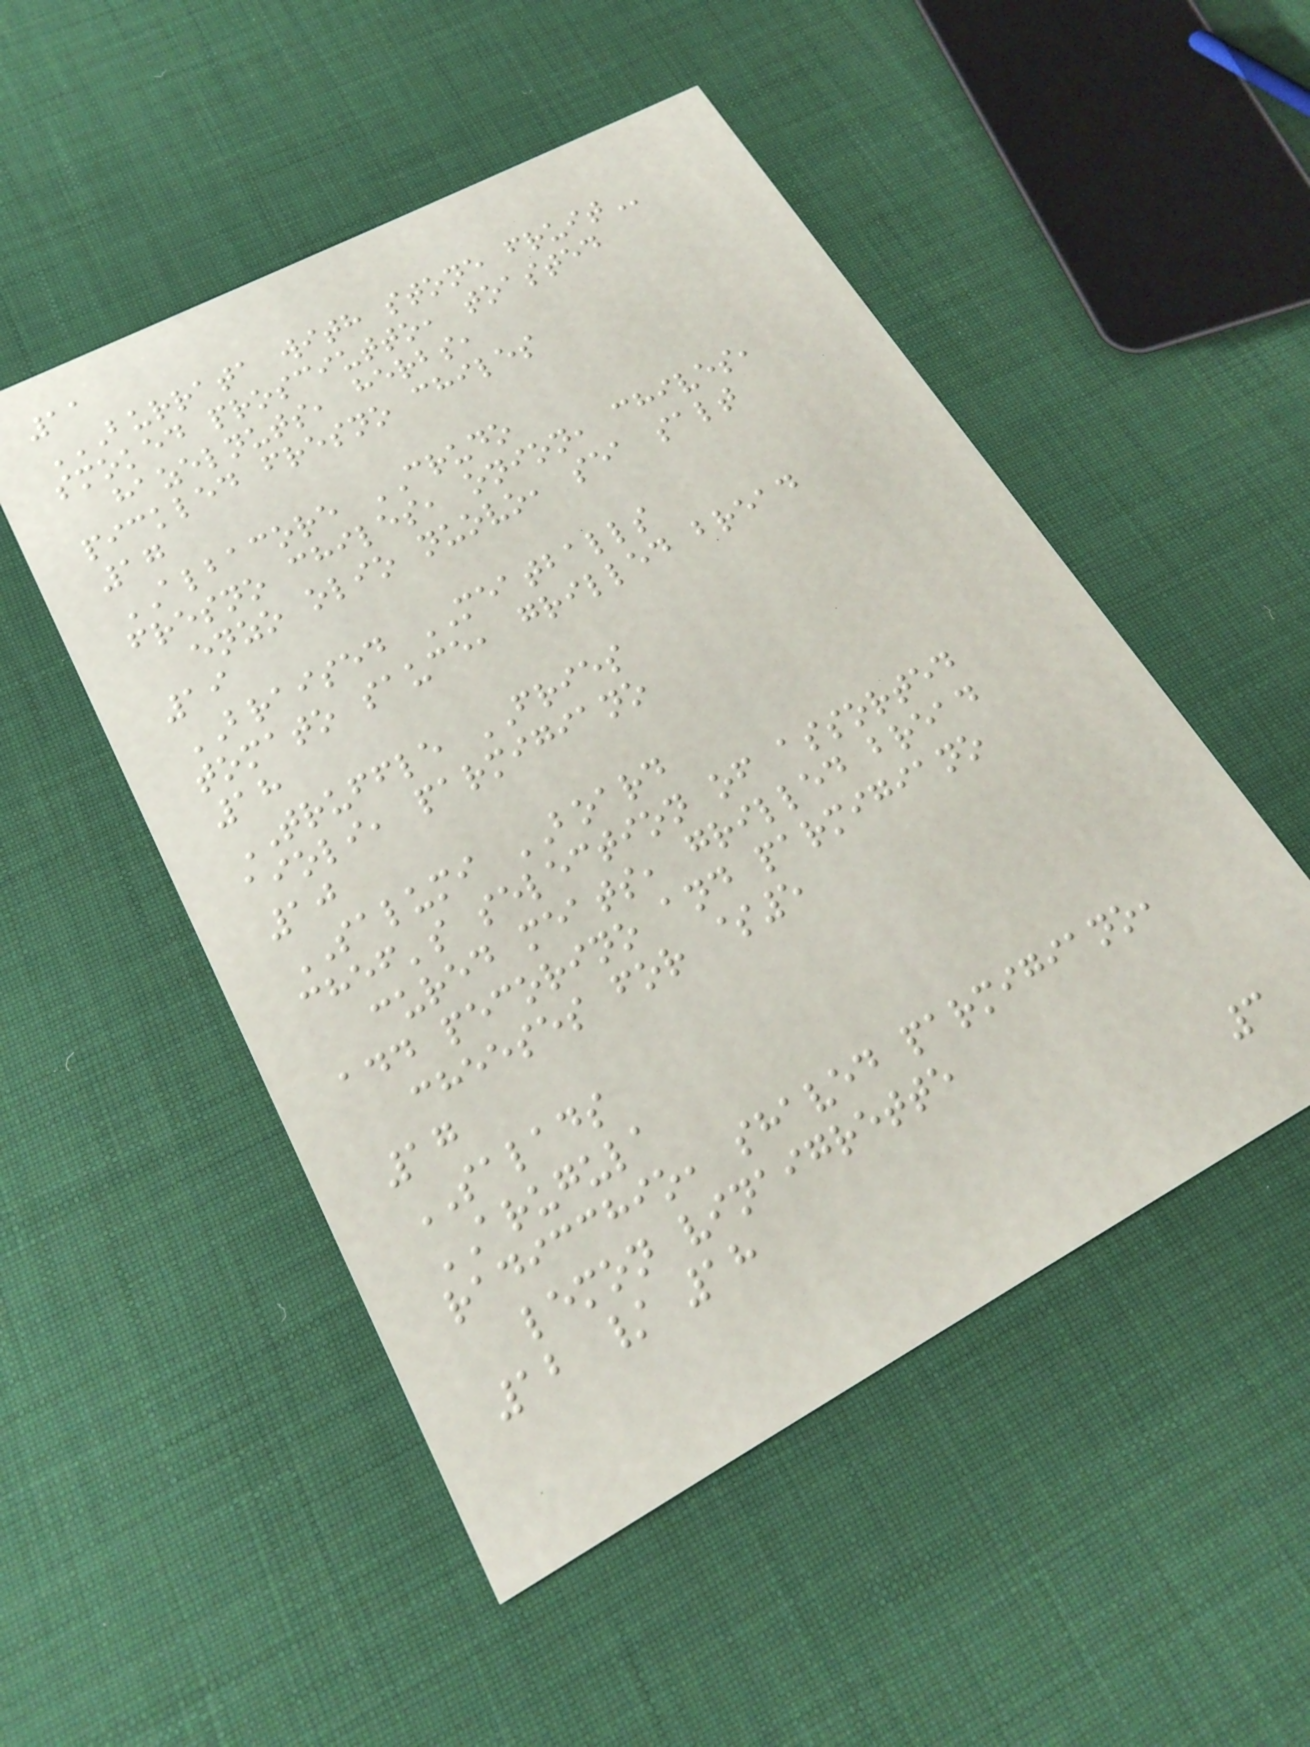11
BURRATA WITH STONE FRUIT
smoked prosciutto, toasted
hazelnuts, herbs,
pickled fresno chiles
17
ALBACORE CRUDO
fresno chiles, onion, chives,
enzo olio nuovo, sea salt
19
BRAISED MEATBALLS
tomato sauce, grilled bread
18
TRUFFLE FRIES
aioli, parmigiano
10
SALUMI BOARD
chef's selection of assorted
cured meats, grilled bread
add pecorino and parmigiano
cheeses for $5
17
SALADS
ARUGULA
radicchio, shaved parmigiano,
lemon vinaigrette
12 / 18
3
